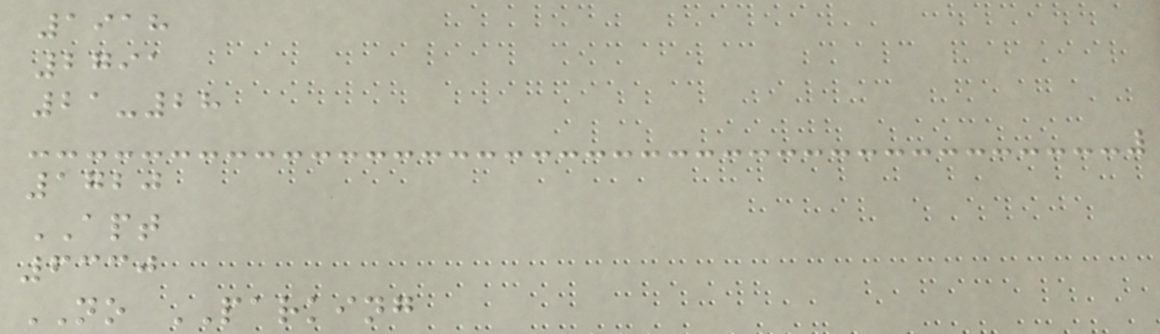1918
2791
21-28
1720
APT
6330
NO PARKING
